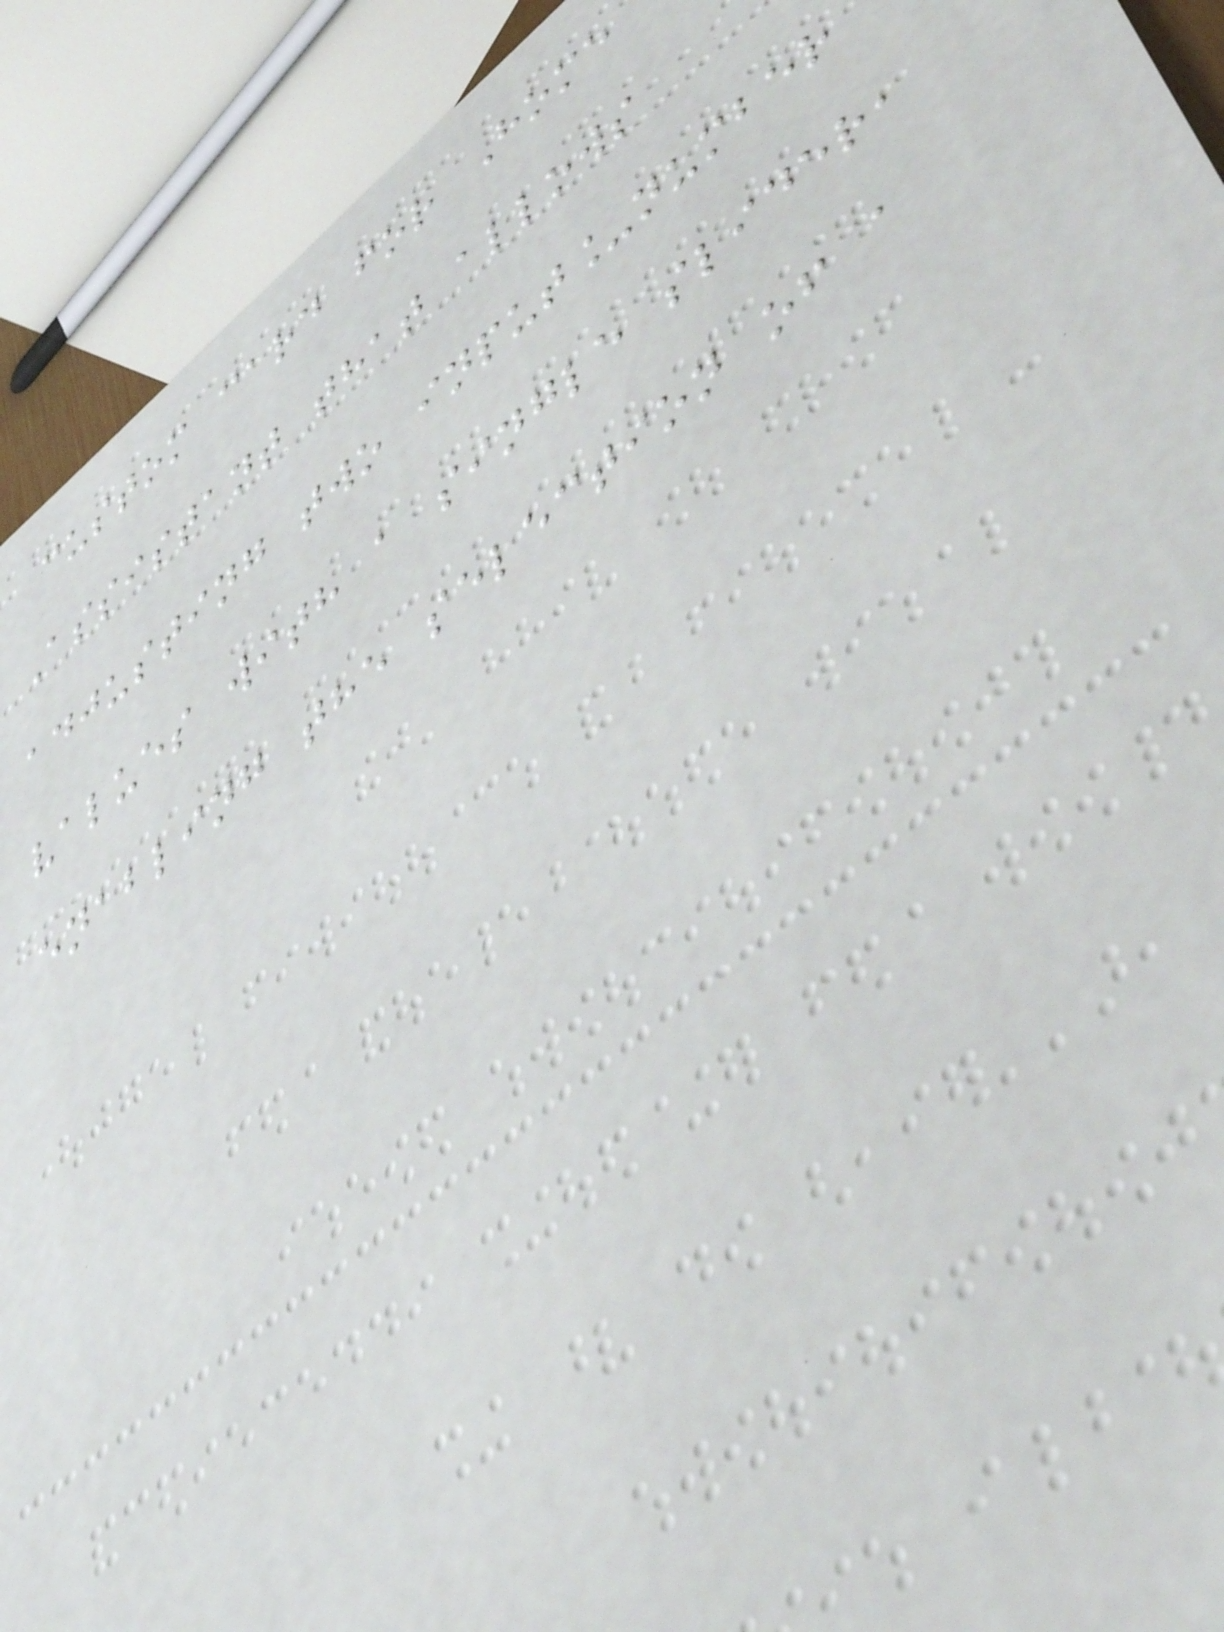custom card for Home
Assistant that allows
adjusting two input_number
values with a single slider,
enabling the selection of a
